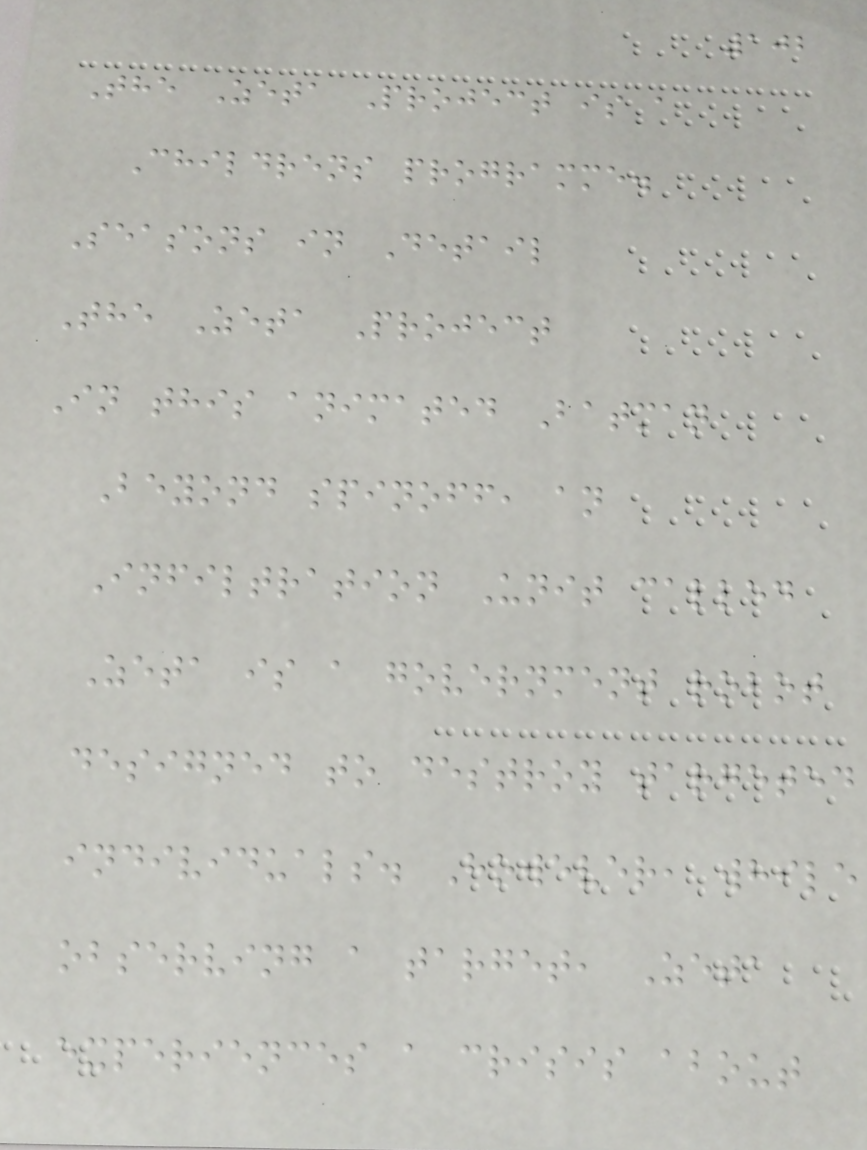102
The Zeta Project is a
Childrens programme.
Seasons in Detail
The Zeta Project
In this animated Batman
Beyond spinoff, an
Infiltration Unit called
Zeta is a government robot
designed to destroy targeted
individuals. However, while
observing a target, Zeta
experiences a crisis about
